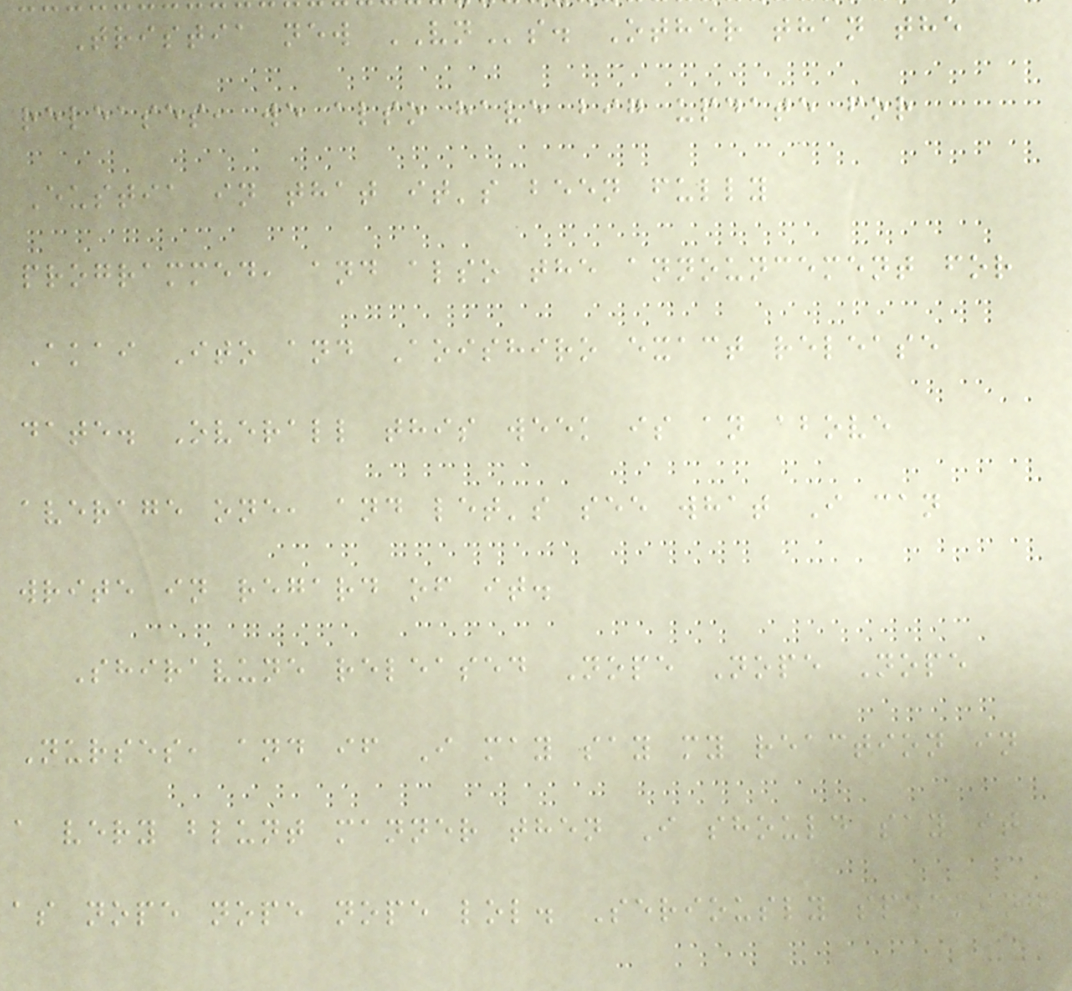Tristia new VNs. Other than the
releases, we also have big update for
Eustia in that it's been fully
programmed, and also the announcement for
Akai Ito and Aoishiro exact release
date. Overall this week is an above
average one, and let's see what I can
write in regard of it.
Shiravune released Nope Nope Nope
Nurses, and if I may say my reaction in
a very blunt manner then I should say it
as nope nope nope lol. Seriously speaking
